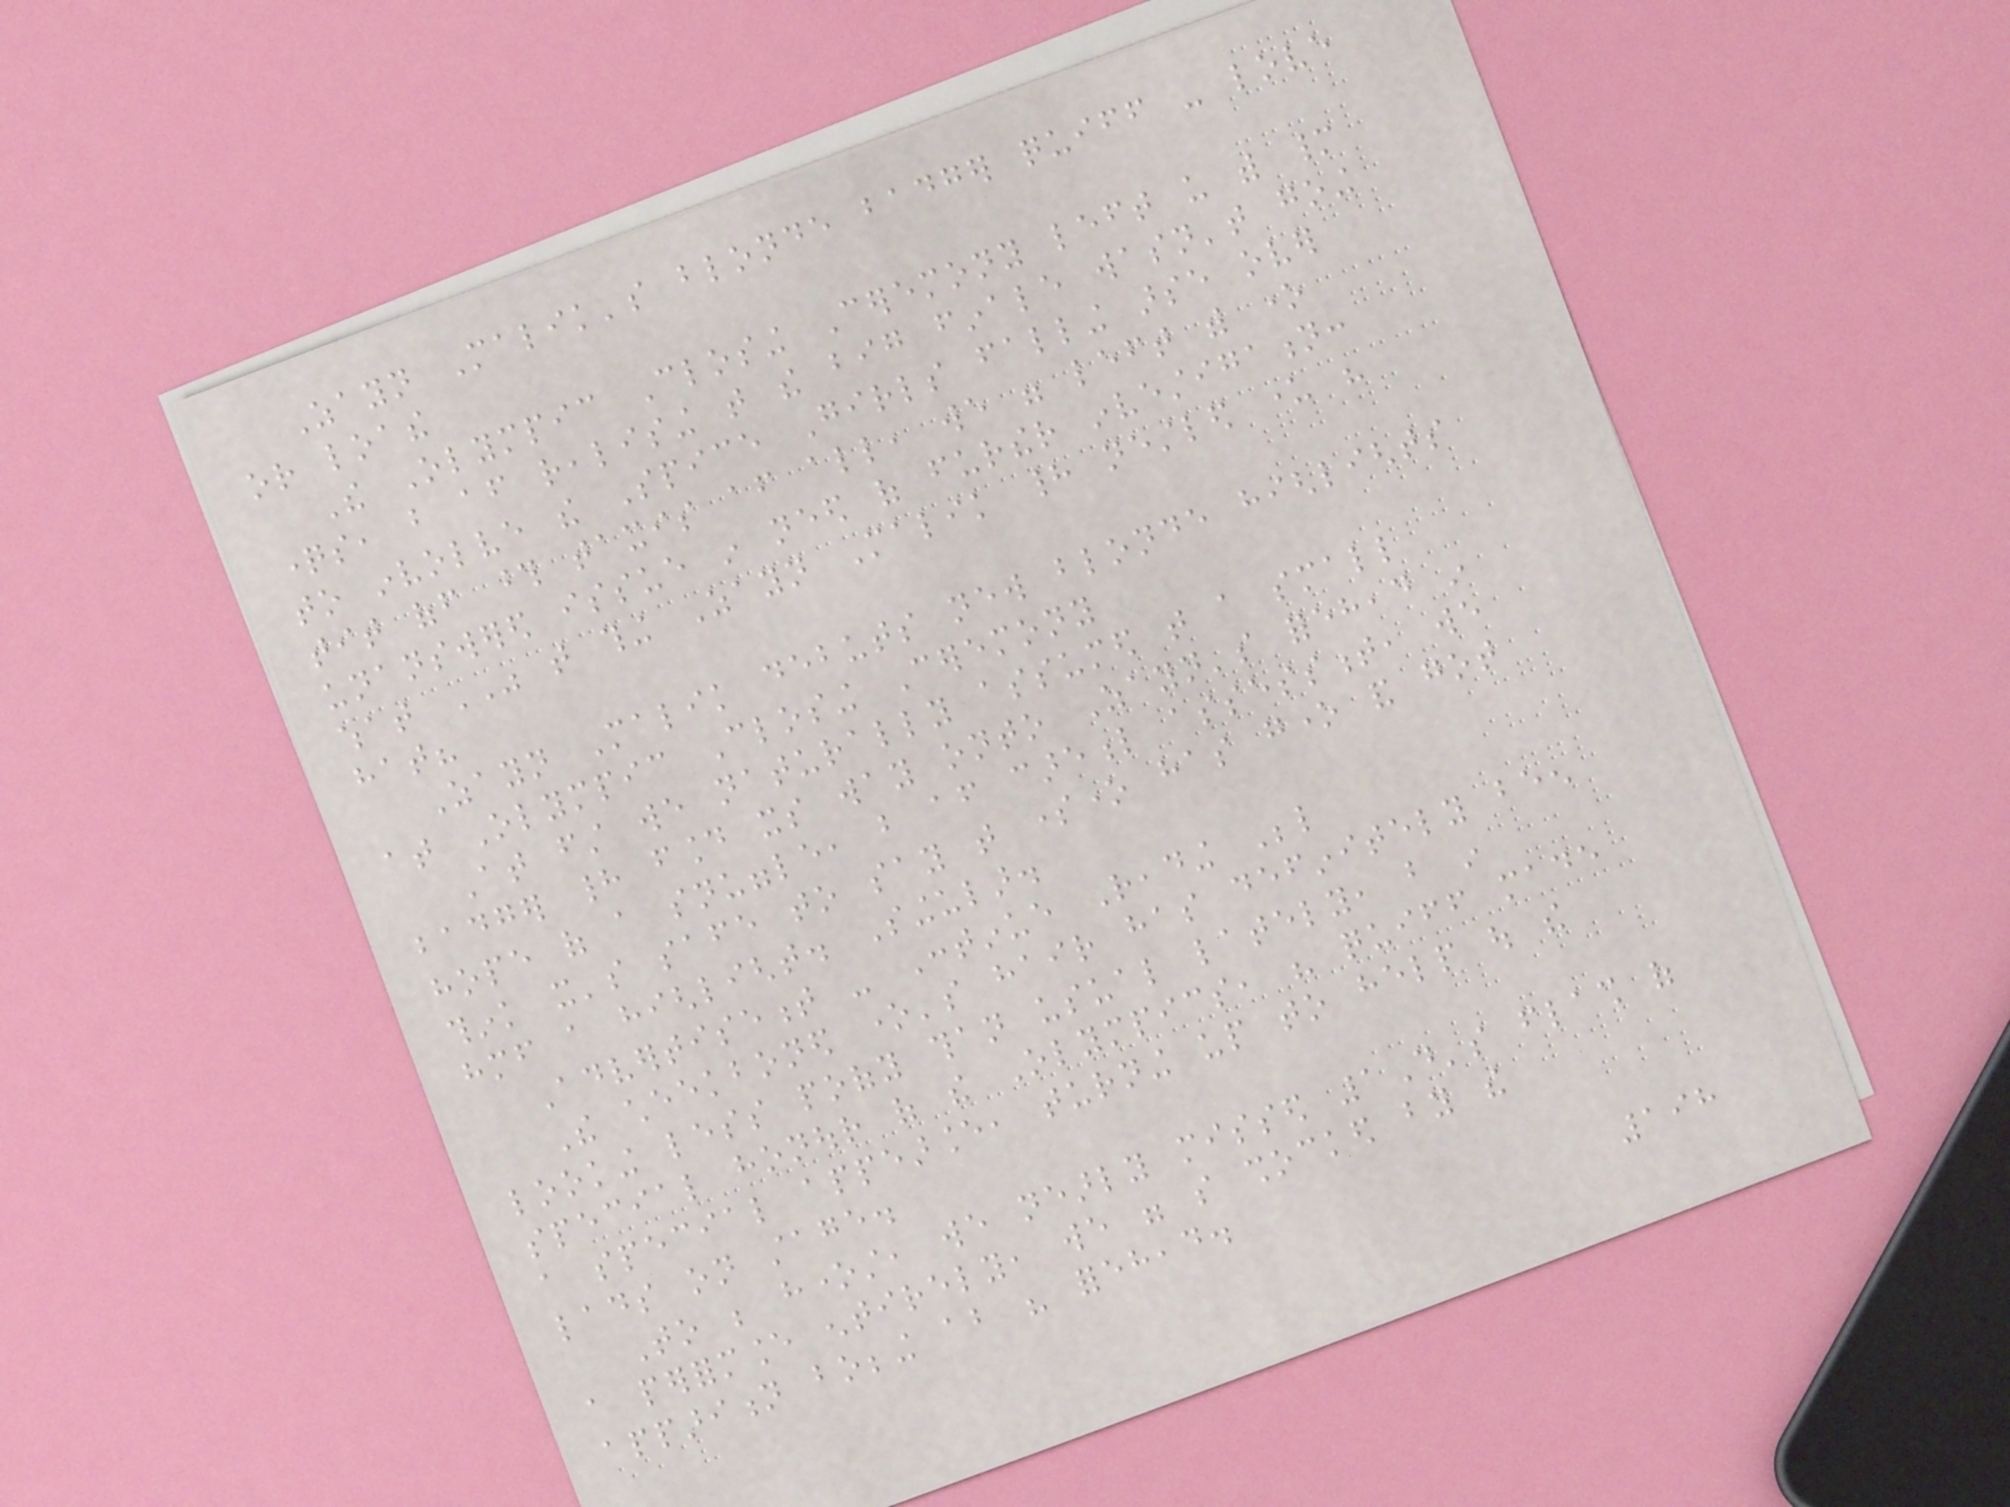Zayn Malik's blonde badger quiff - love
or loathe
The Olympic Closing Ceremony left us with many
questions, but after realising that the big finale wasn't going
to involve the Spice Girls falling arse over
tit off those taxis after all, we were left with one
unanswered issue in need of further investigation:
what WAS that thing Zayn Malik had nestled under his
hat?
Zayn Malik debuts new blonde highlights
at Olympic Closing Ceremony
At first we naturally assumed that a small
badger had found its way onto Zayn's forehead in
hope of a snuggle, but after careful assessment, we
think it's safe to say that someone has gone and got
himself a highlight. Singular.
Advertisement - Continue Reading Below
The cheekboned one's hair has definitely been
looking less poofy than usual lately, but in
special honour of the Olympics, his quiff made
a special appearance, turning up to help out the
lads on stage.
To be honest, we nearly missed 1D's flash of
a performance entirely, we were so shocked by the
apparition bobbing about his forehead.
198
